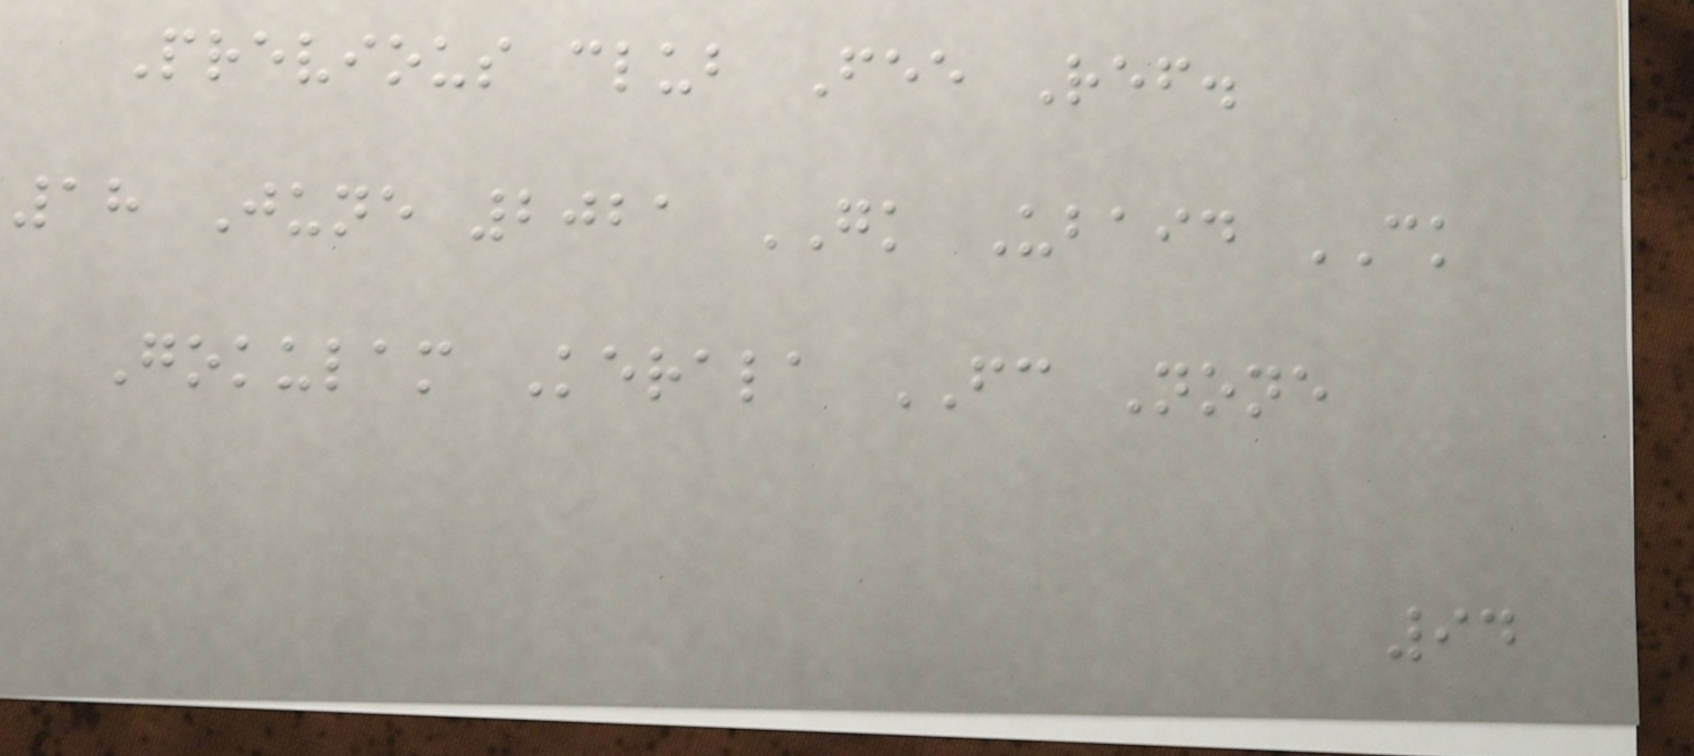Previous club Fee Ref.
18 June 2021 GK Ubaid CK
Gokulam Kerala FC None
94
